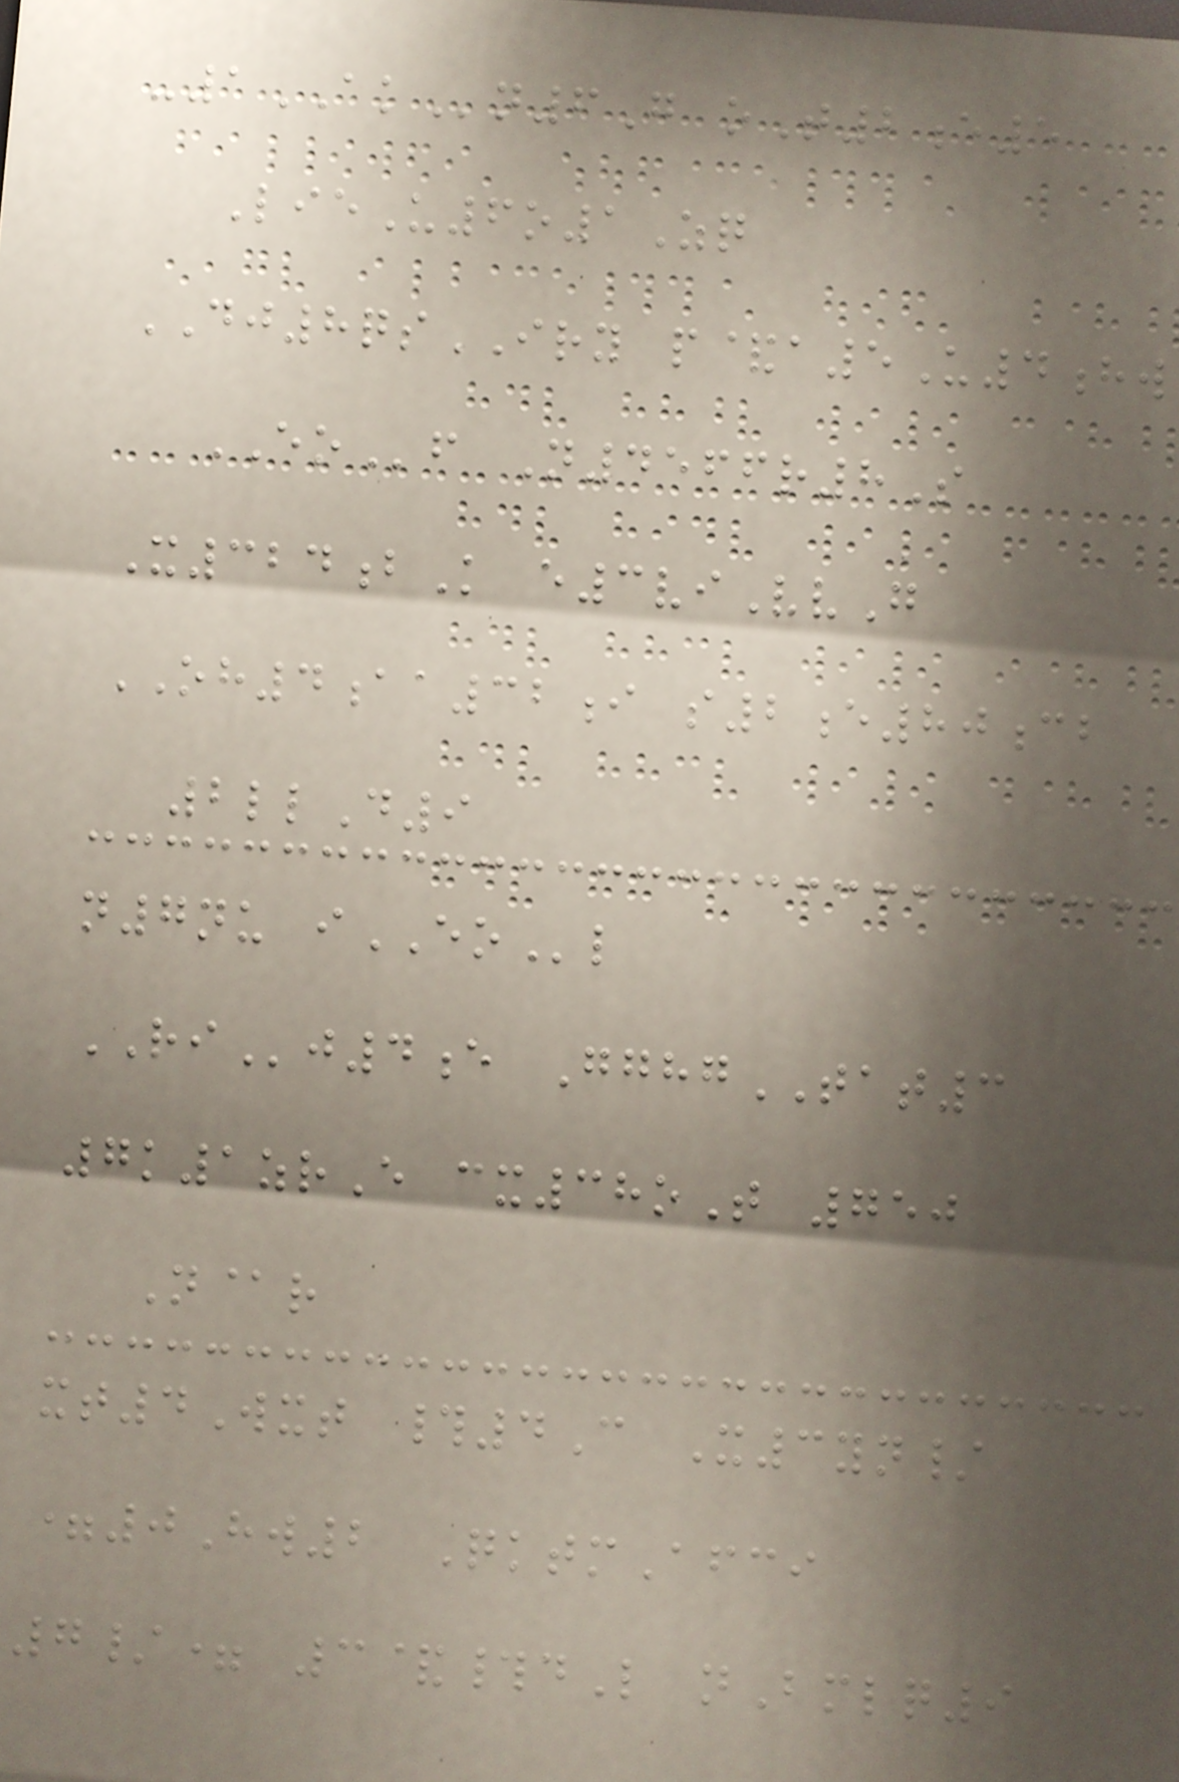-1AKn6G oT2e5
LieU6o1Zq
DJ8qsIRY p&a5U4hw
EOf N4566r8S
X324bK e3viVvG
OH4aa32i s2e80cb
2llD9
n7nu iEOl
RIj4e GghgTAT3
7k1zrE cx38oT 750
N@r
xt4Wxt #4C X3yn/
=0Hw2 QktmAfci
7/= 3&#dL nBmlq9
